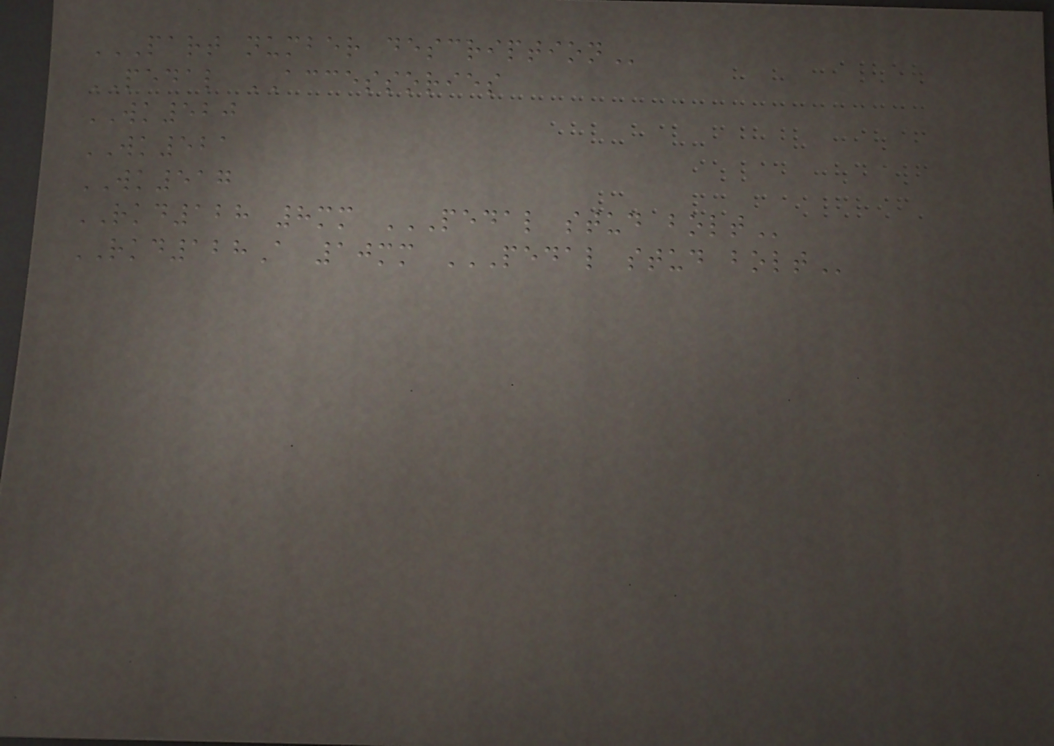PART NUMBER DESCRIPTION
PEDAL ACCESSORIES
WK520
WK521
WK517
RKD128 8mm PEDAL STUD BOLT
RKD128A 10mm PEDAL STUD BOLT
